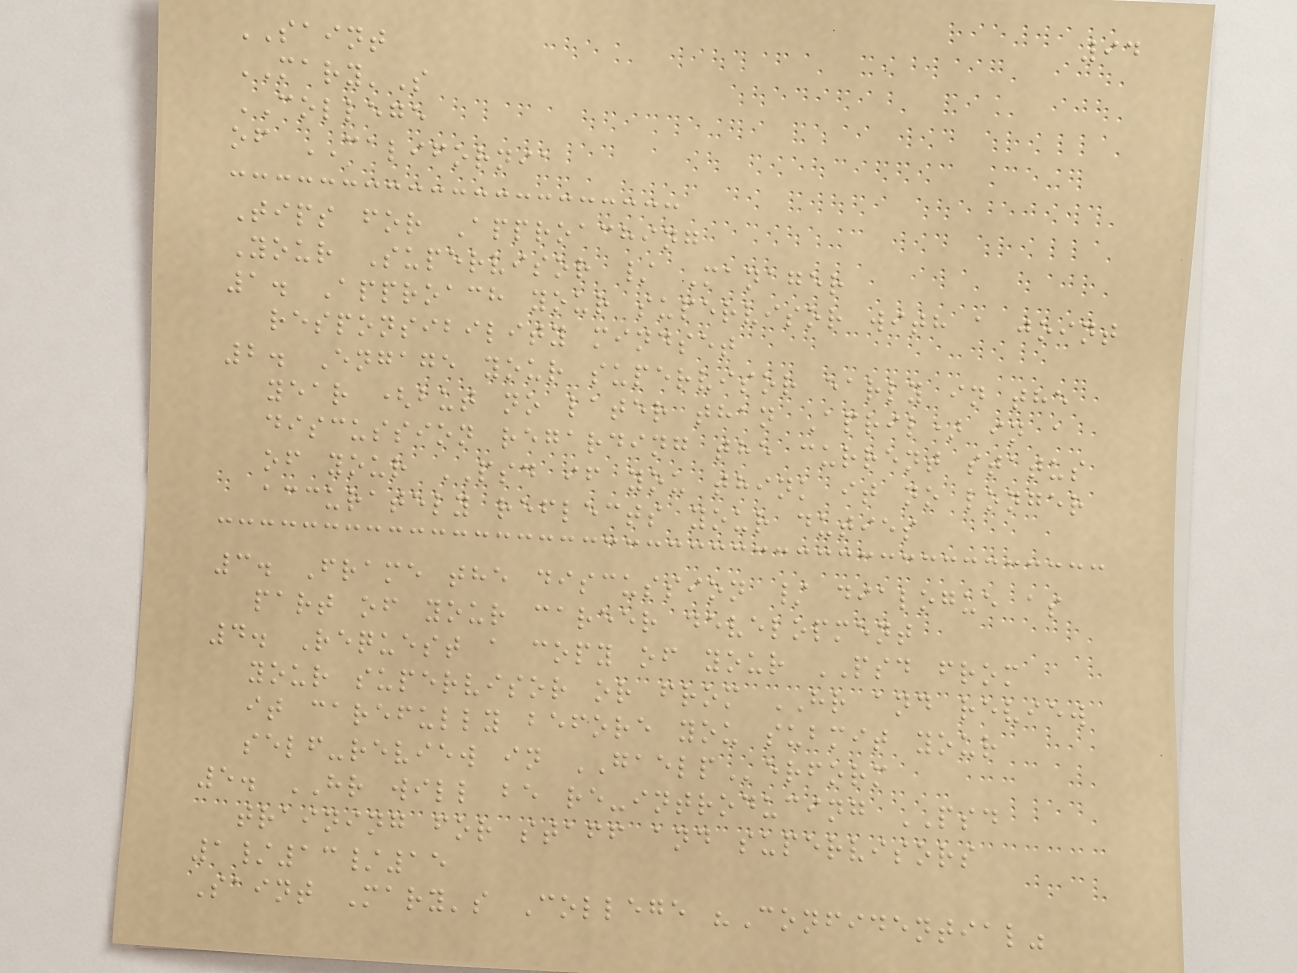94
SAINT
MARY'S
COLLEGE
of CALIFORNIA
Tips for Approaching
Your Supervisor / Manager
1. Approach your supervisor with a joint
responsibility mindset
2. Engage your supervisor early in the
year (but no later than April) in a
discussion regarding the current status
of your PSD if you think it no longer
accurately reflects your duties
3. Frame the discussion / dialogue as
part of your career development
4. Request a copy of your PSD from
your supervisor or from HR and review
it carefully before you submit your
self-review in GAELPerform
5. HR will be re-introducing PSD
training for staff and supervisors
1/13/15
Saint Mary's College "Confidential"
